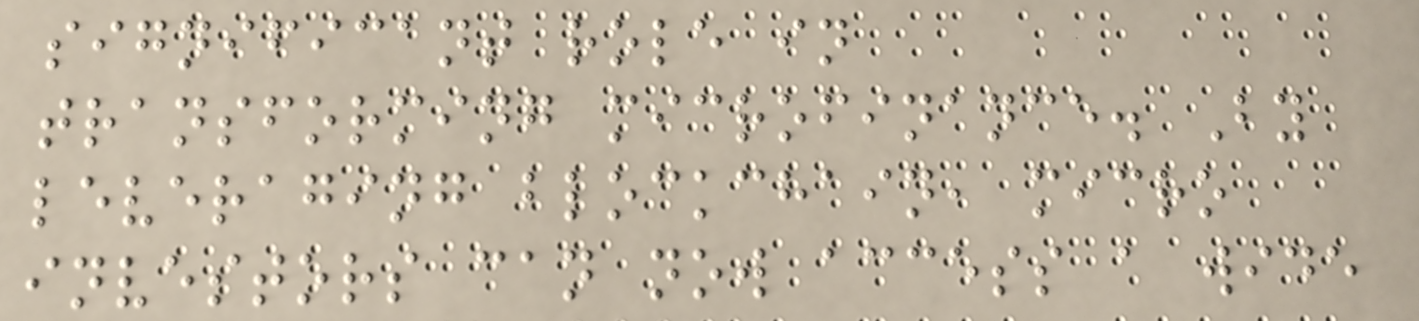significant role in
transforming microfinance. By
leveraging blockchain, micro
investors can now access a wide
